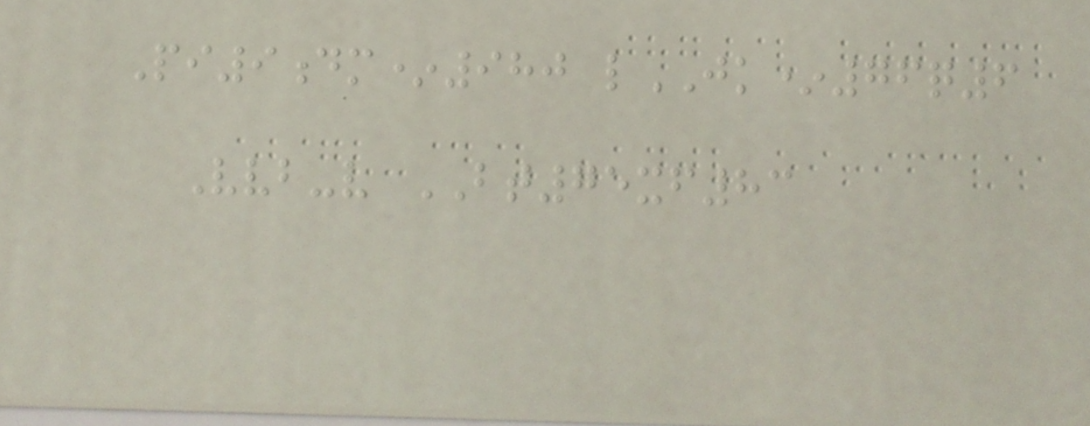Pi9dm*980 lJK*76q6
Vvb-v BT75xf83
